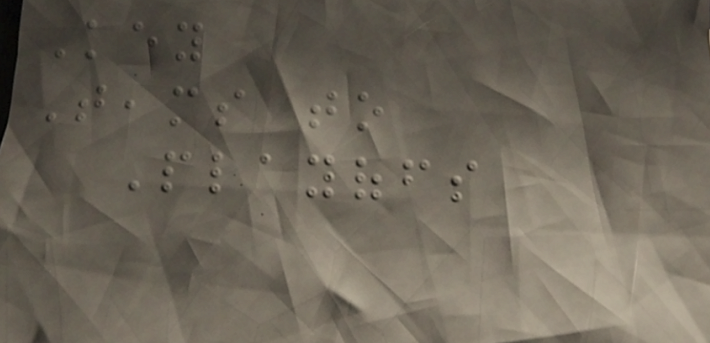Key
Teams to
Playoffs
